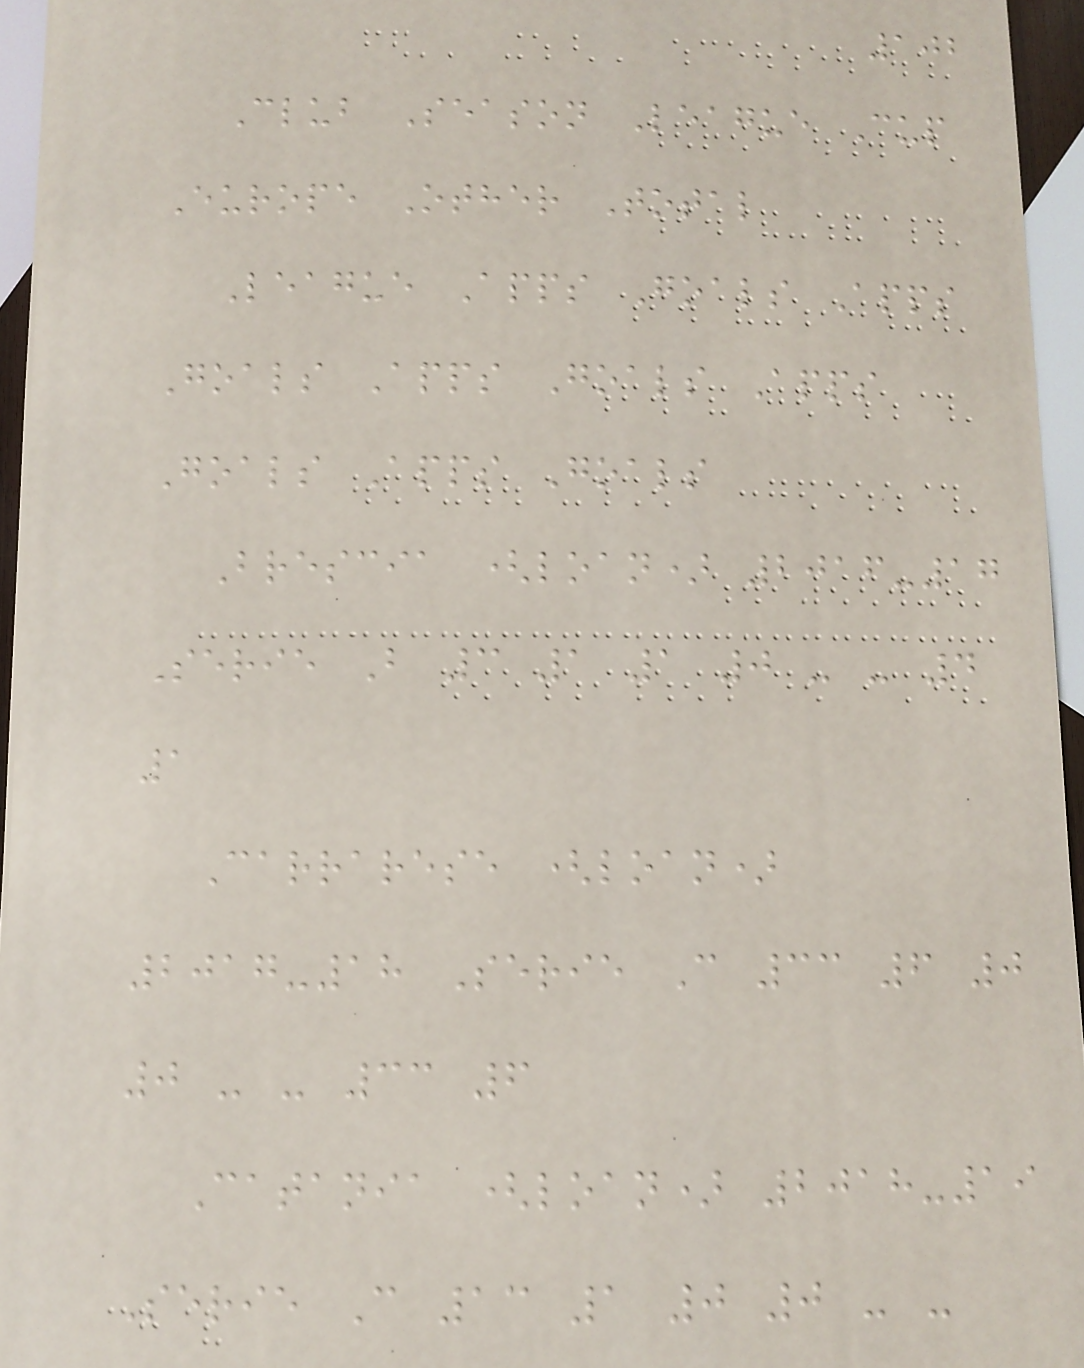102
Club Season League Cup
Europe Other Total
League Apps Goals Apps
Goals Apps Goals Apps
Goals Apps Goals
Brescia (loan) 2016-17
Serie B 3 1 1 0 - - 4
1
Carrarese (loan)
2017-18 Serie C 33 6 0
0 - - 33 6
Catania (loan) 2018-19
Serie C 13 1 0 0 - -
